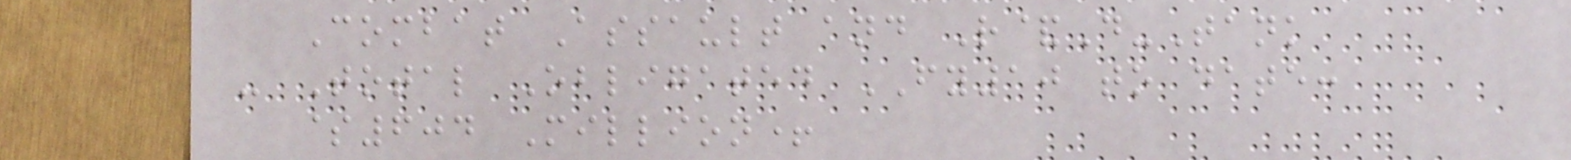Combat Assault and R&D-Tank
- Total Obligated FY10 to date:
$604 Million+
